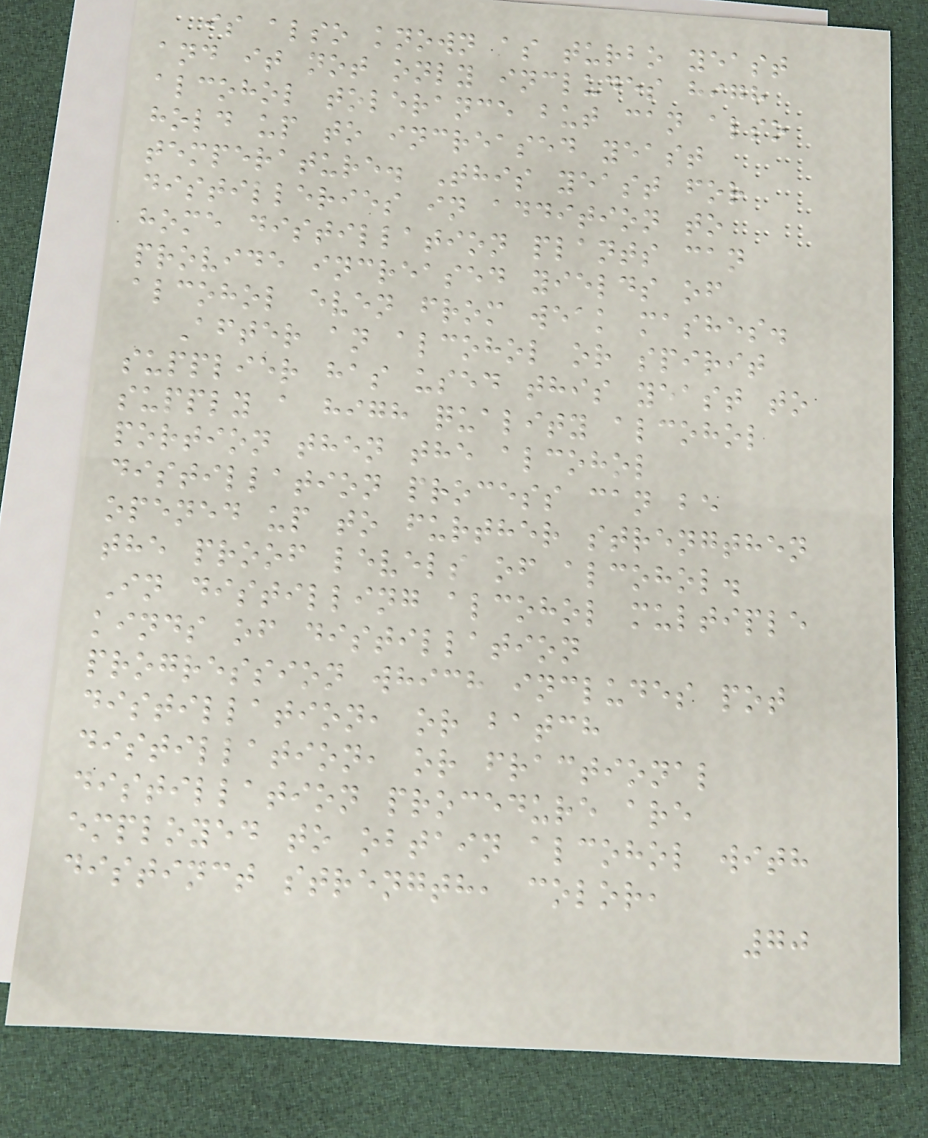is also known as turbo yeast
and it not only includes high
alcohol tolerance but can also
hold up to increased yeast
temperature. This yeast for
distilleries in addition to
home distillation plants can
provide increased yields of
alcohol even from weak mashes.
After an alcohol or spirit
supplier has used this yeast to
supply a high quality alcohol
portion then the alcohol
distillation process can be
opened up to further strengthen
the proof levels of alcohol.
In distilling alcohol multiple
kinds of distillation
progression which includes pot
distillation, or batch
distillation, or fractional
distillation procedure are
employed to obtain alcohol with
distinct strength, color,
70
